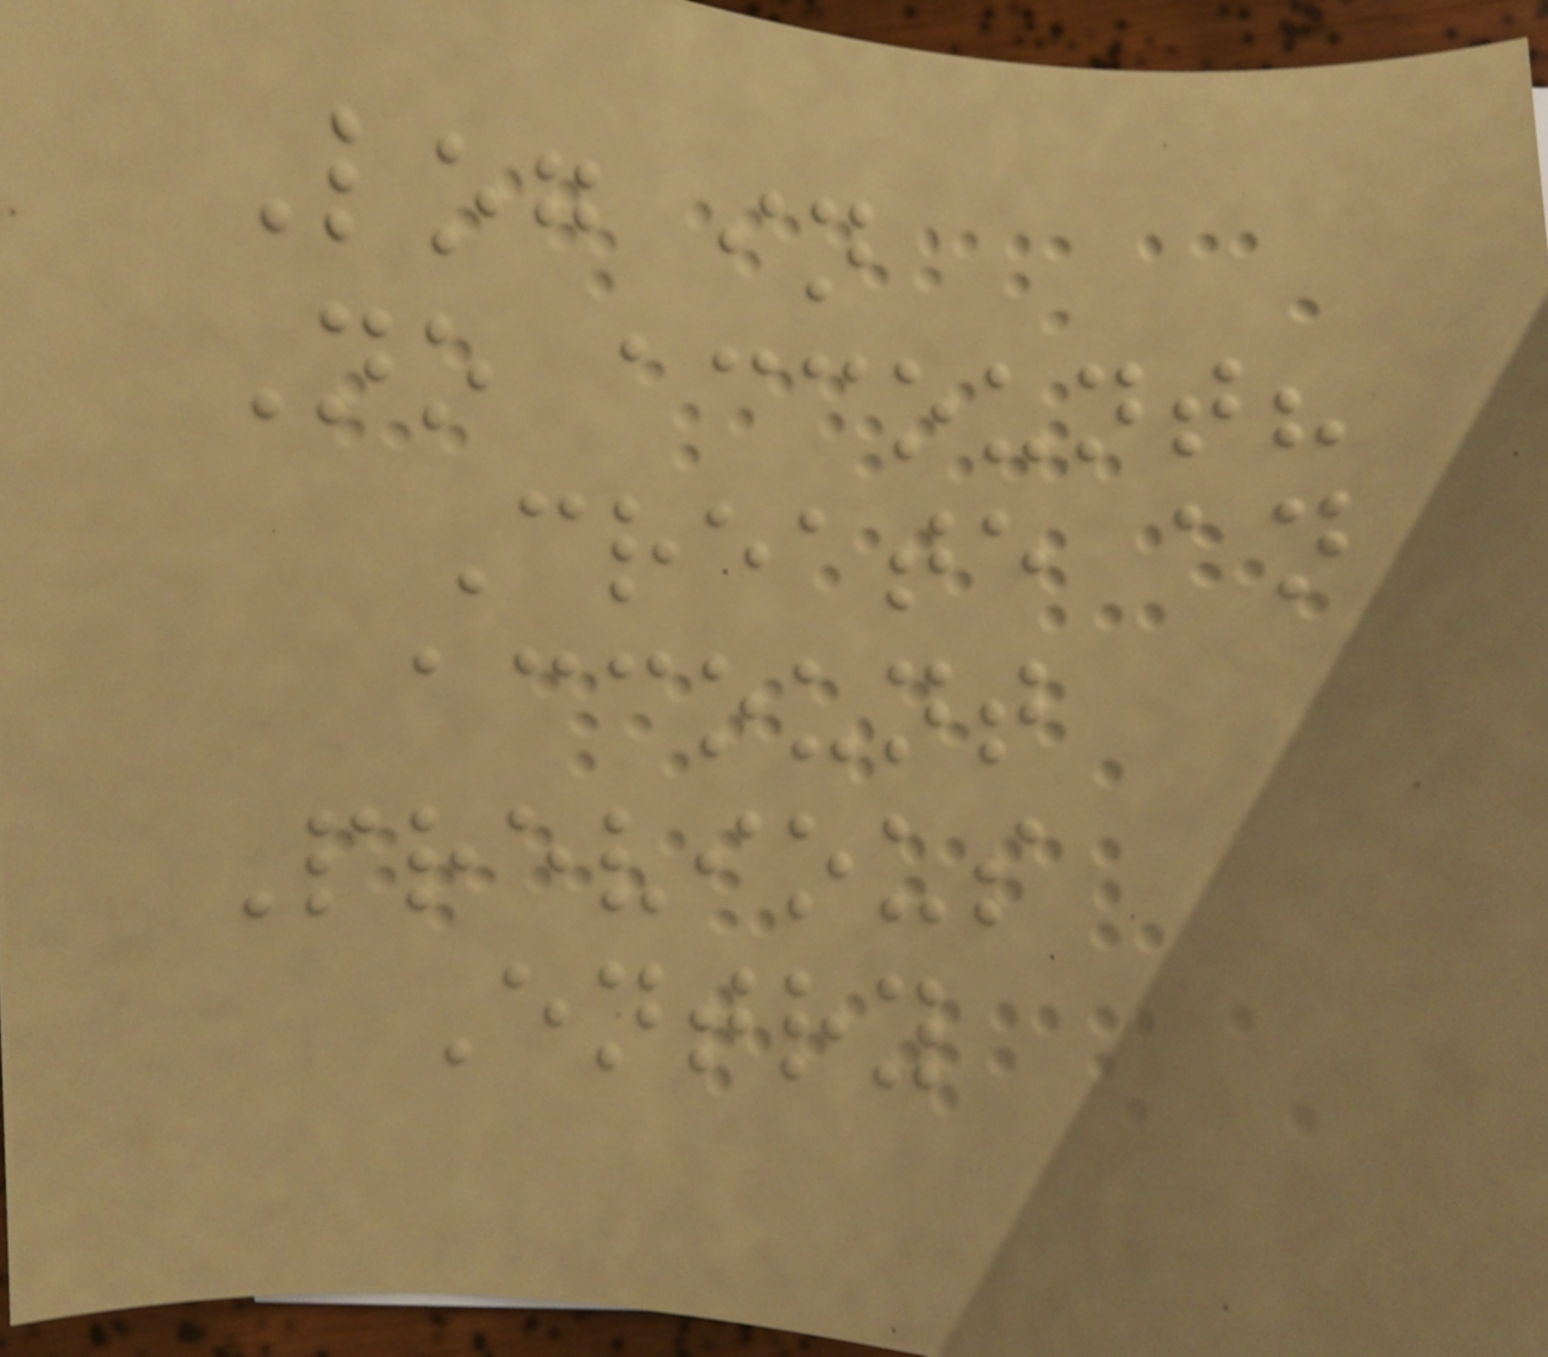Log in
No account?
Create an
account
Previous
Entry
